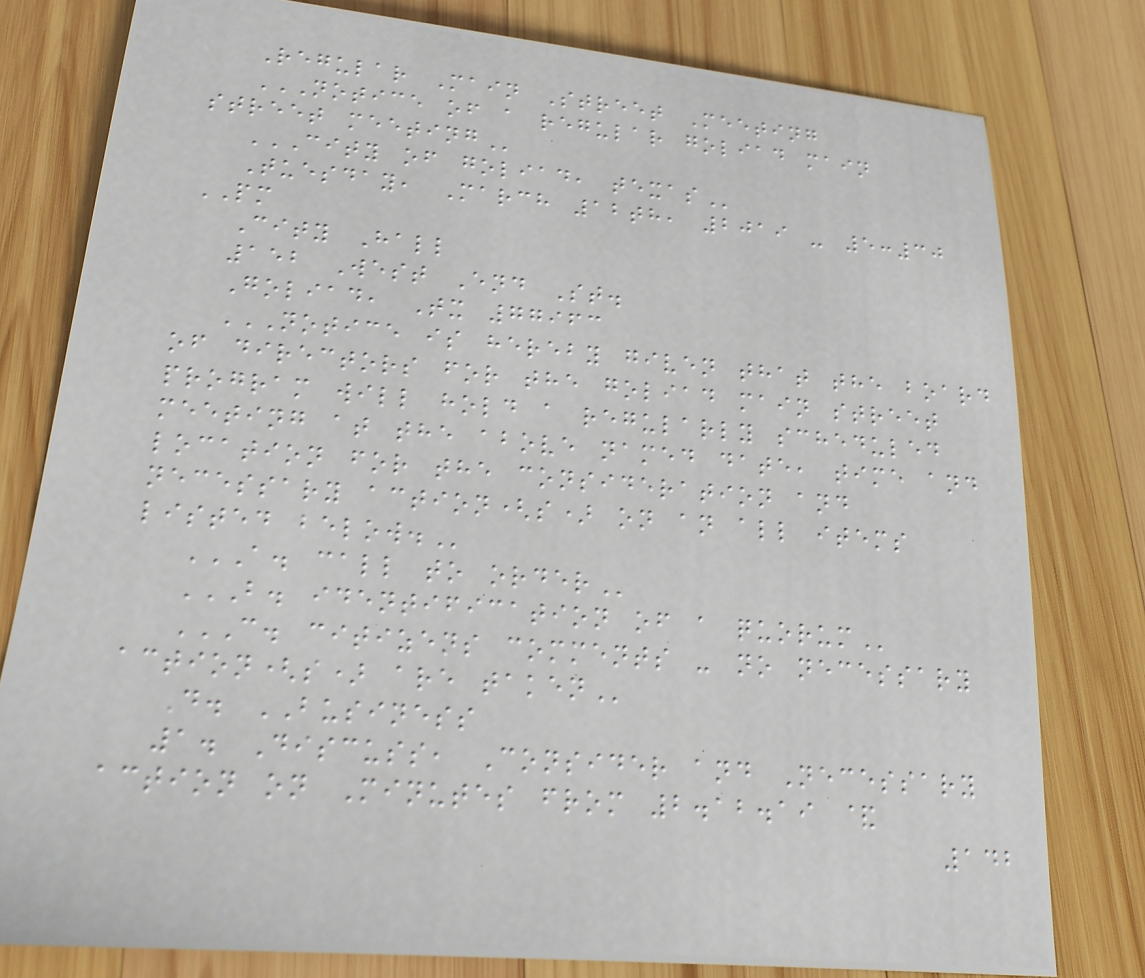Regular Main Street Meeting
NOTICE OF A REGULAR GOLIAD MAIN
STREET MEETING
CITY OF GOLIAD, TEXAS
Tuesday, March 12th, 2019 - 5:30
PM
City Hall
152 West End St.
Goliad, Tx 77963
NOTICE IS HEREBY GIVEN THAT THE BOARD
OF DIRECTORS FOR THE GOLIAD MAIN STREET
PROGRAM WILL HOLD A REGULARLY SCHEDULED
MEETING AT THE ABOVE NAMED DATE, TIME AND
LOCATION FOR THE CONSIDERATION AND
NECESSARY ACTION(S) ON AN ALL ITEMS
LISTED BELOW.
A. CALL TO ORDER
B. IDENTIFICATION OF A QUORUM
C. CITIZENS COMMENTS - NO NECESSARY
ACTION(S) ARE TAKEN
D. BUSINESS
1. Discuss, Consider and Necessary
action on Minutes from 2.12.19 &
142
